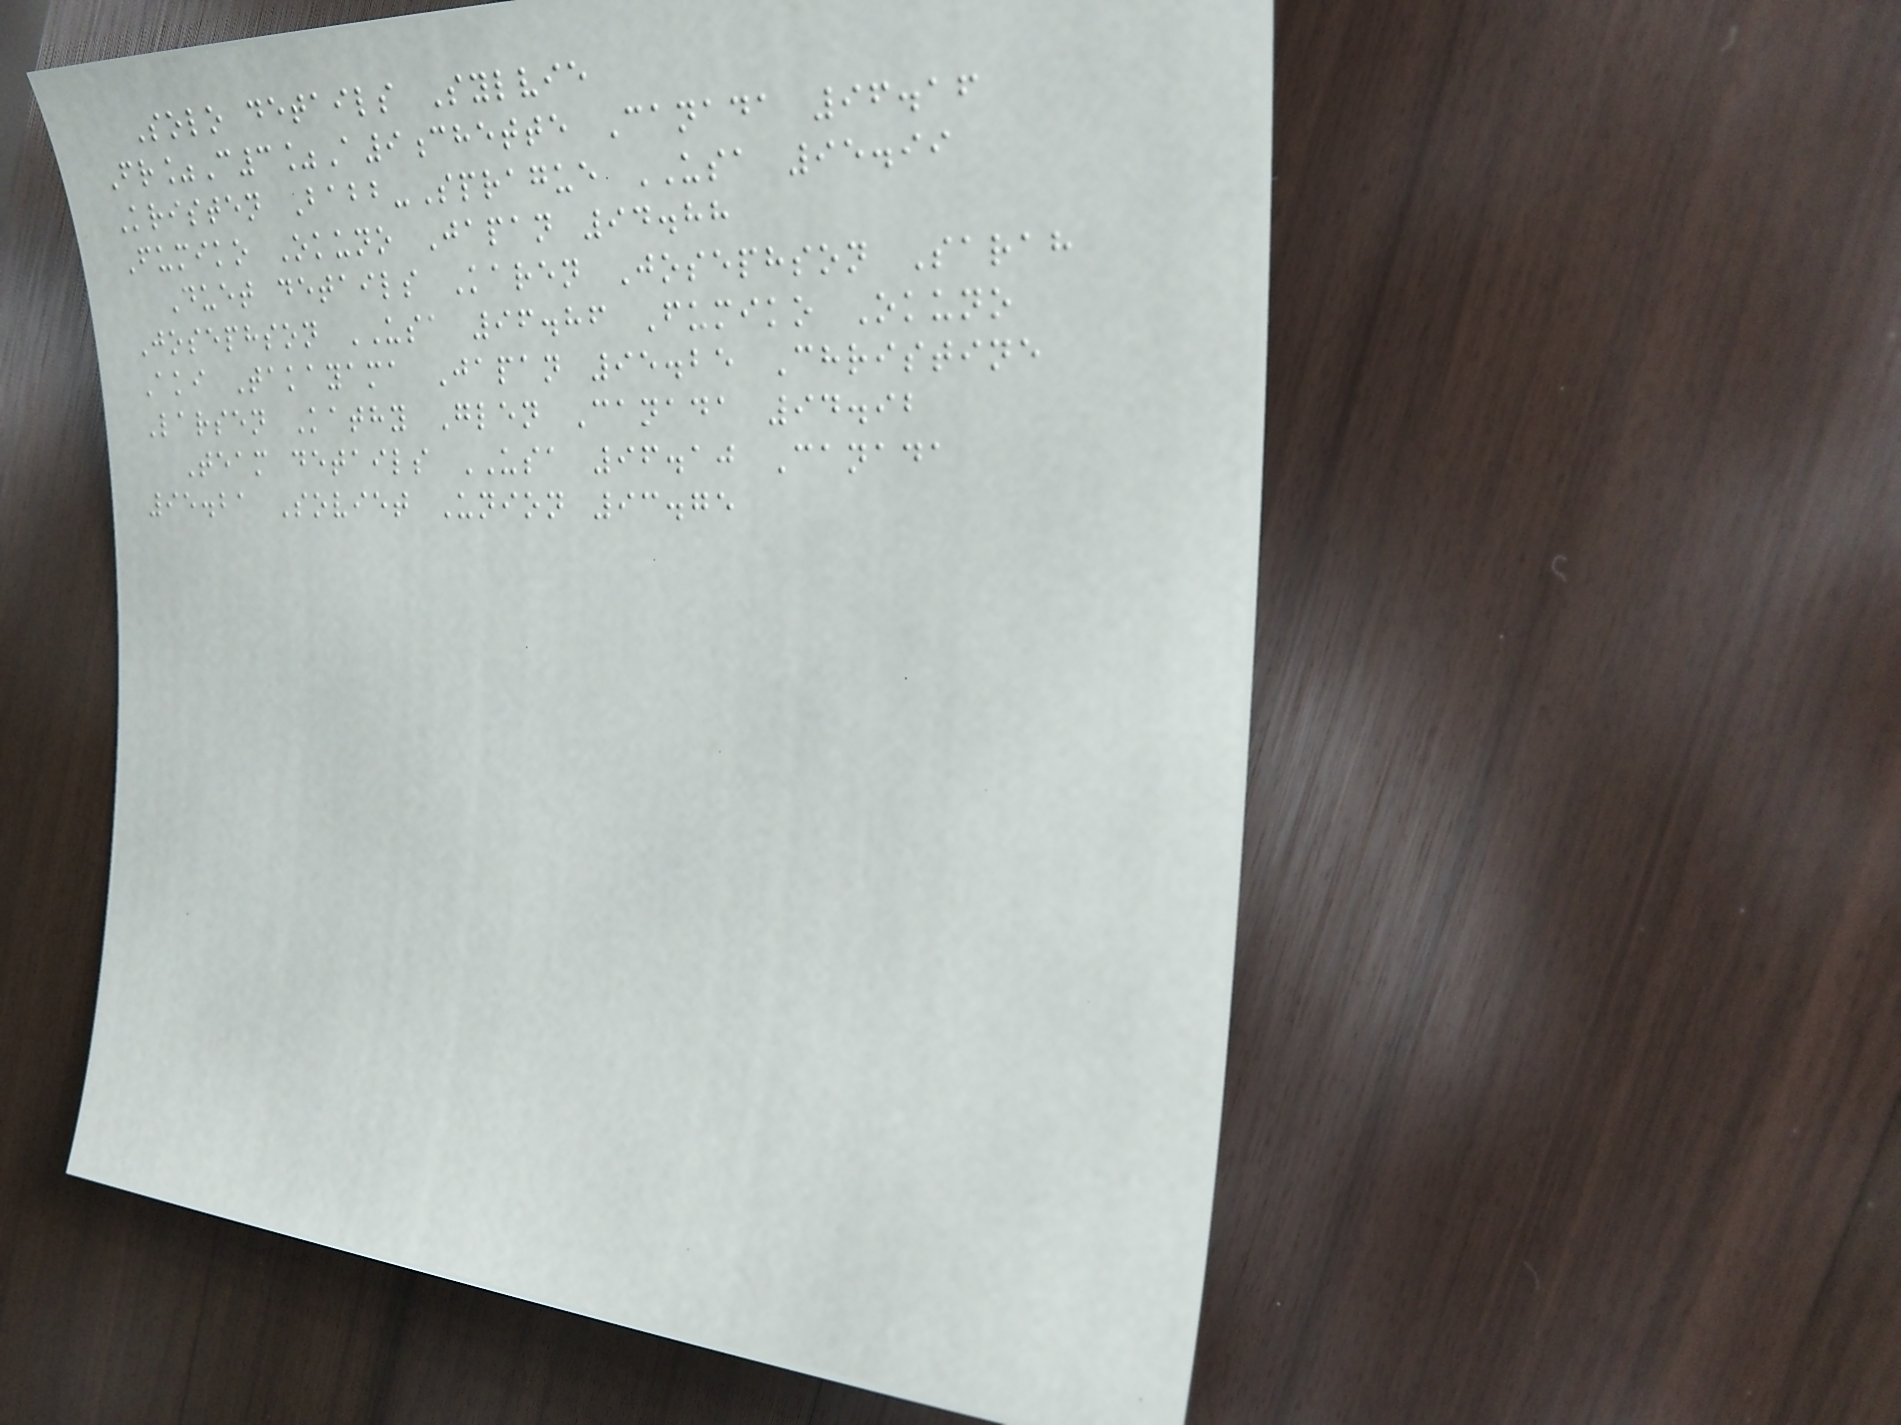Solo details Sylvie
Fr%C3%A9chette Canada 96.16
Kristen Babb-Sprague USA 95.99
Fumiko Okuno Japan 94.88
Duet details Karen Josephson Sarah
Josephson USA 96.86 Fumiko Okuno
Aki Takayama Japan 95.25 Christine
Larsen Kathy Glen Canada 94.92
Team details USA 96.10 Canada
95.21 Soviet Union 93.75
